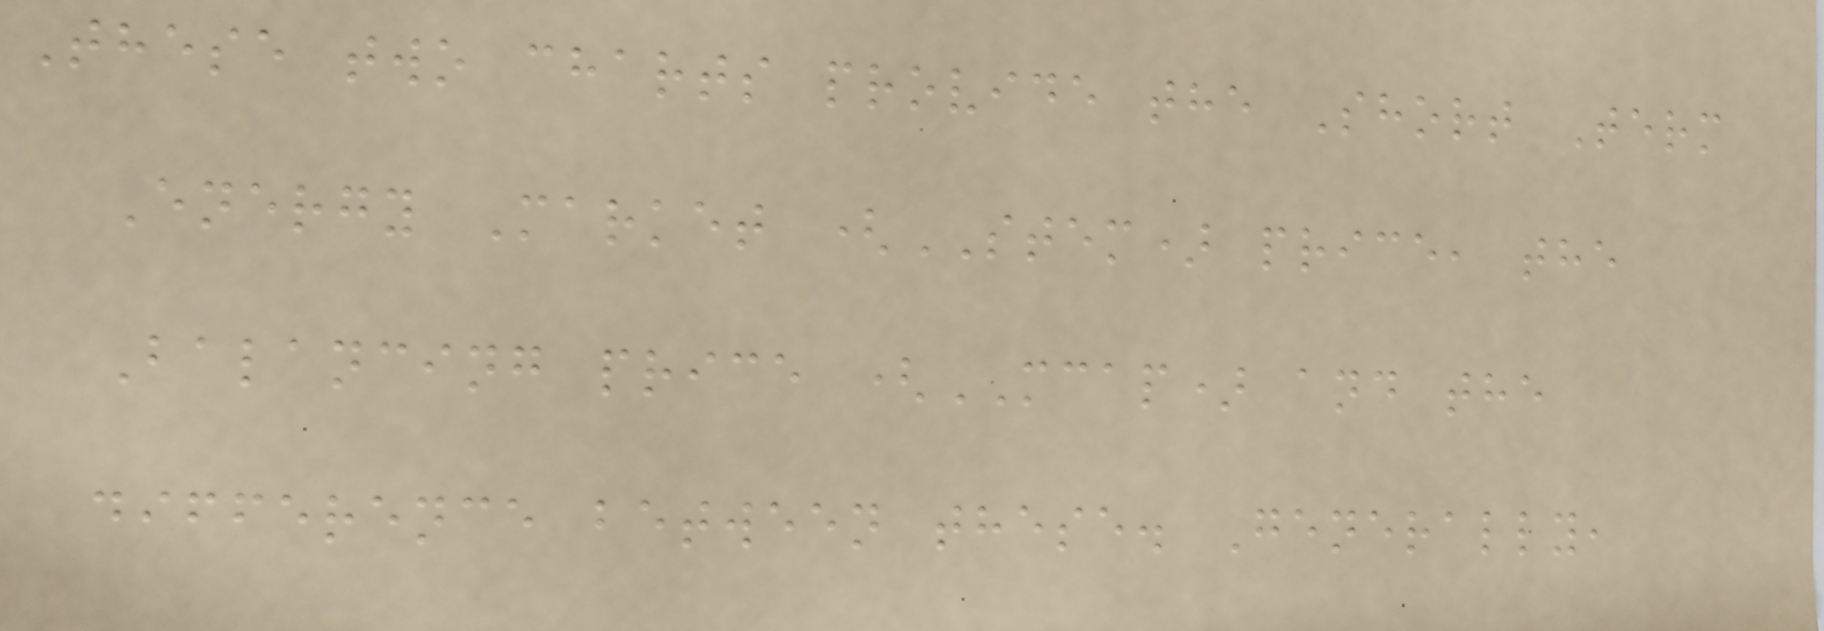These two charts provide the Short Term
Energy Market (STEM) price, the
Balancing price (MCAP) and the
difference between these. Generally,
